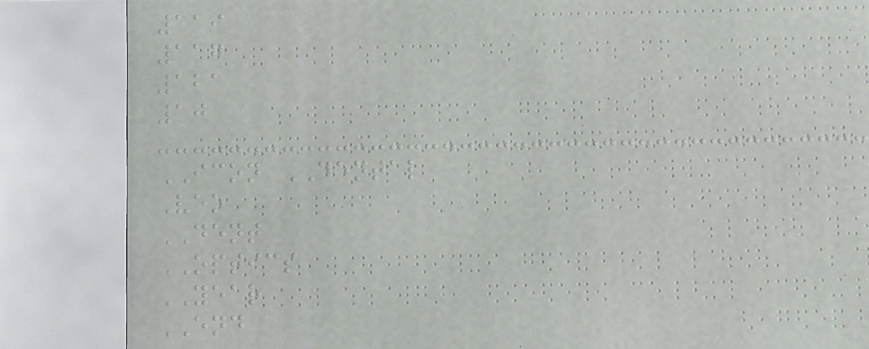119
117
121
10
ICON DENTAL
Veo
DENT
OPTICS
YEAR
END
